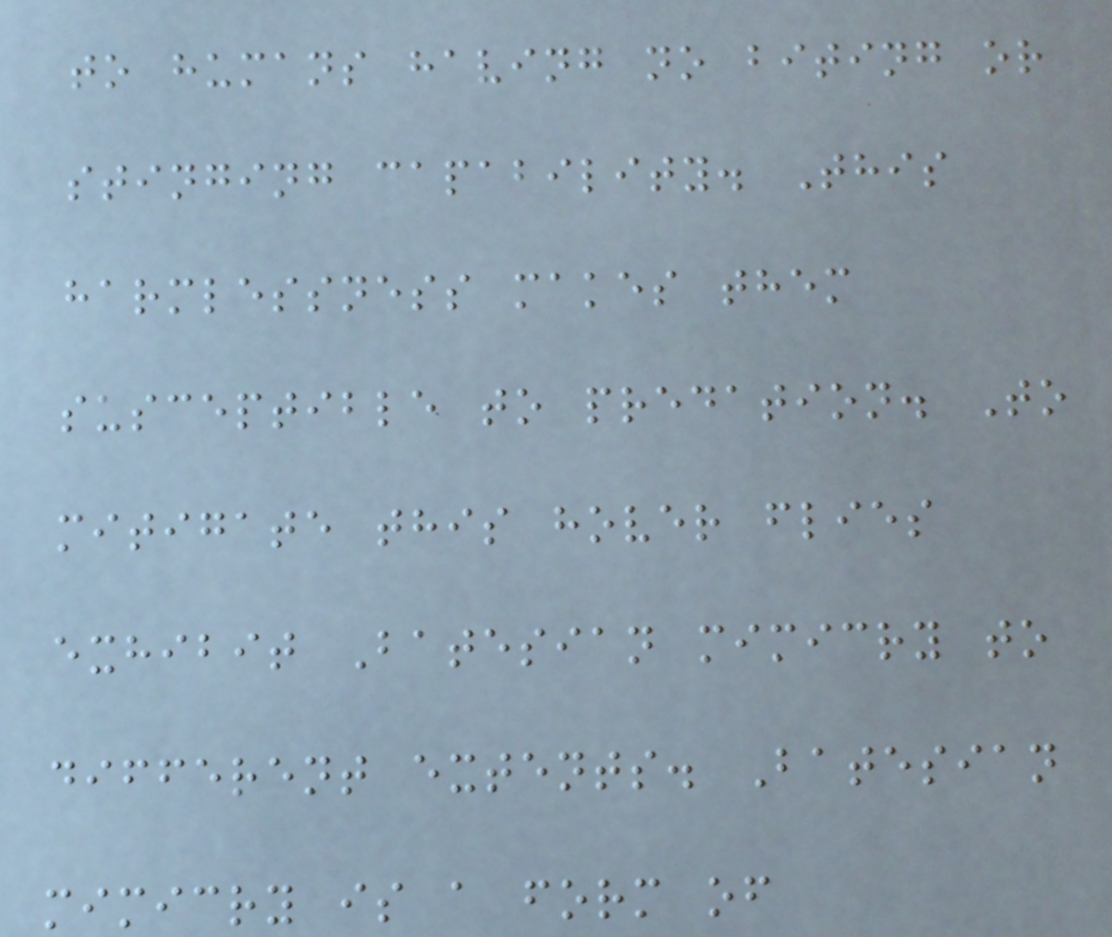to humans having no biting or
stinging capability. This
harmlessness makes them
susceptible to predation. To
mitigate this hover flies
exhibit Batesian mimicry to
different extents. Batesian
mimicry is a form of
